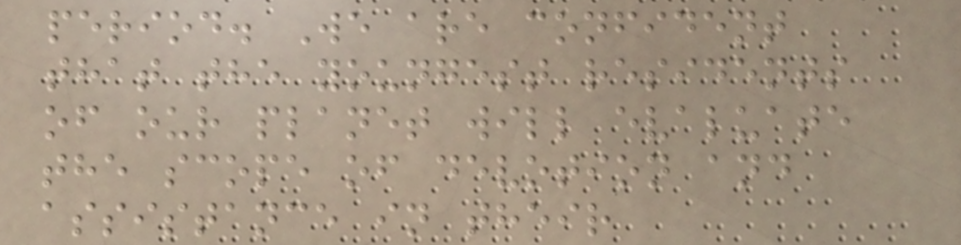period. We are confident
that the youngest residents
of our planet will evaluate
the scope of devotion and
assistance in their
